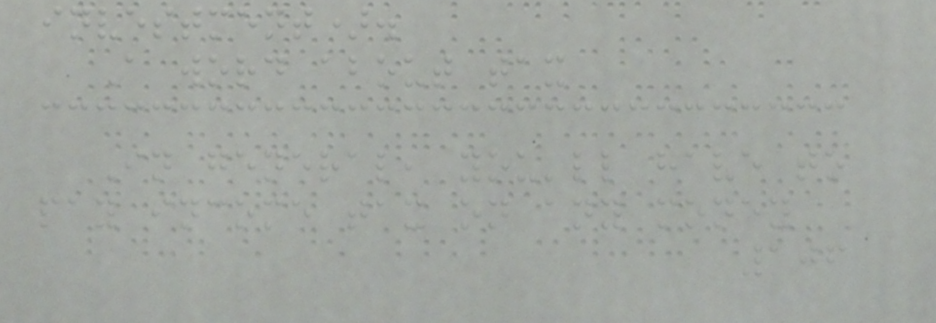investment).
A word about tax
In general, you'll have to
pay income tax on any money
106
